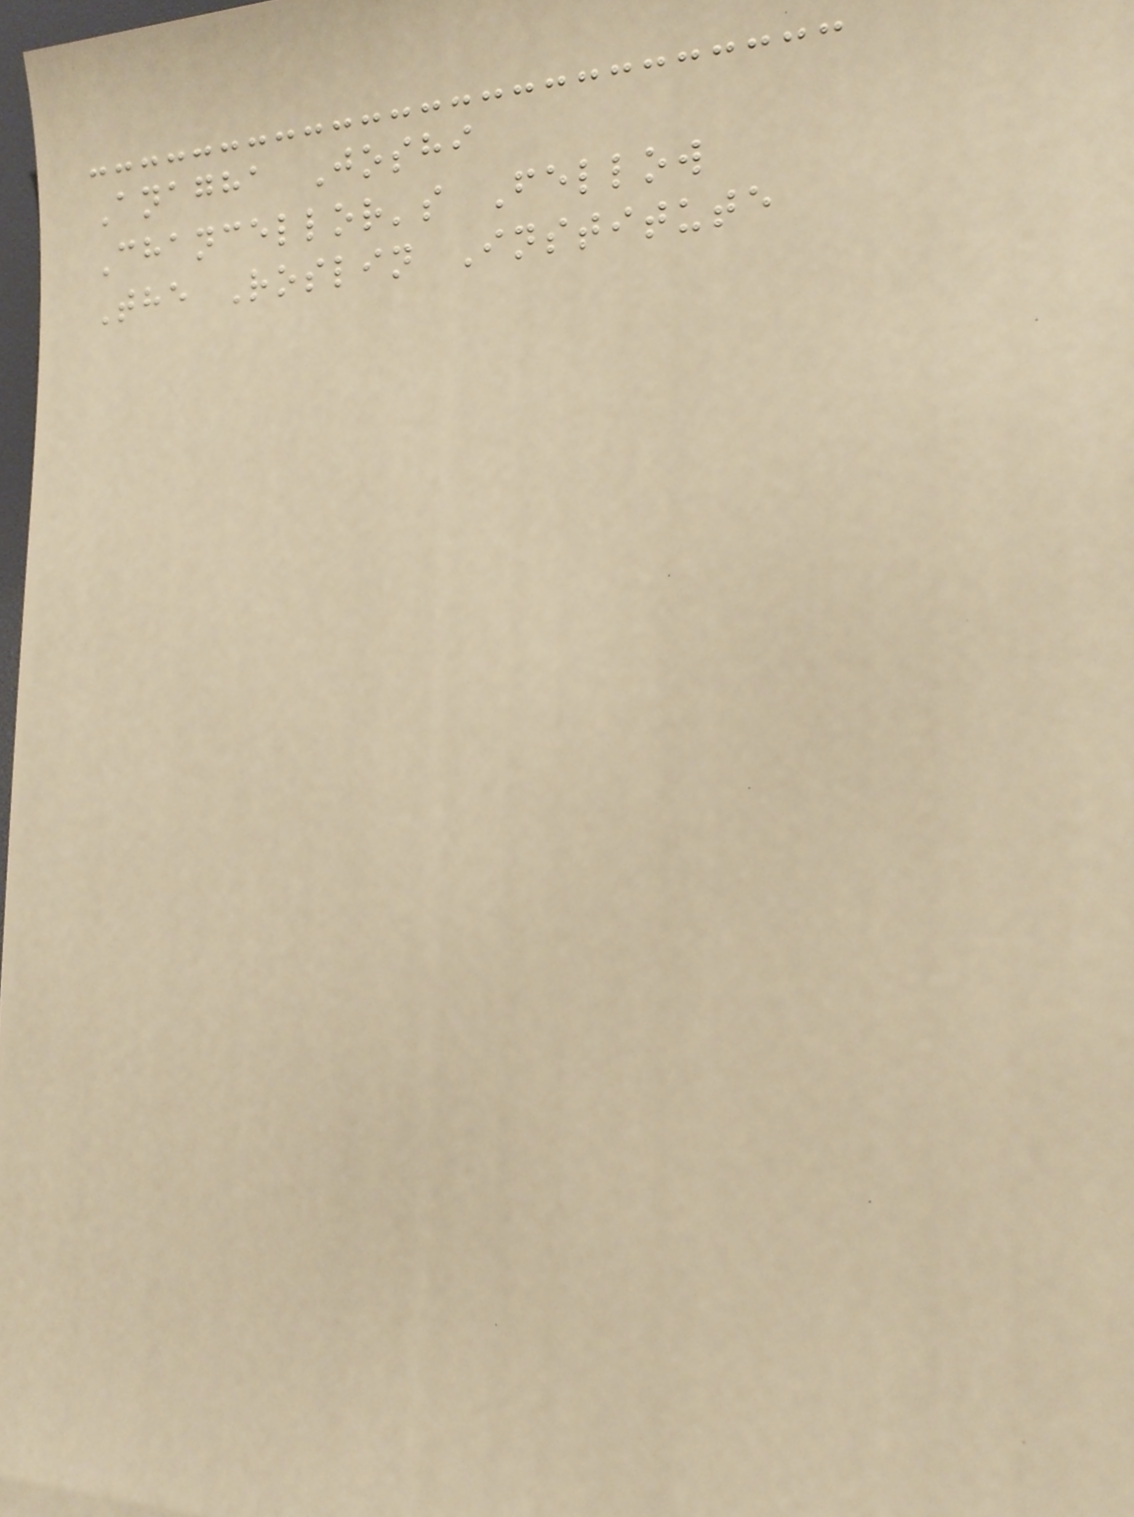Anagha Joshi
Chancellor's Fellow
The Roslin Institute
